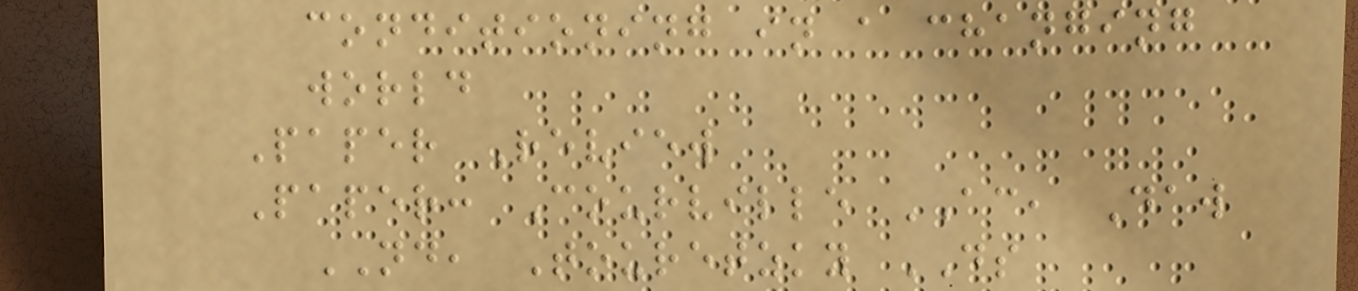conditioning in a changing
world
Paper Review
Paper: Courville AC, Daw
ND, Touretzky DS
